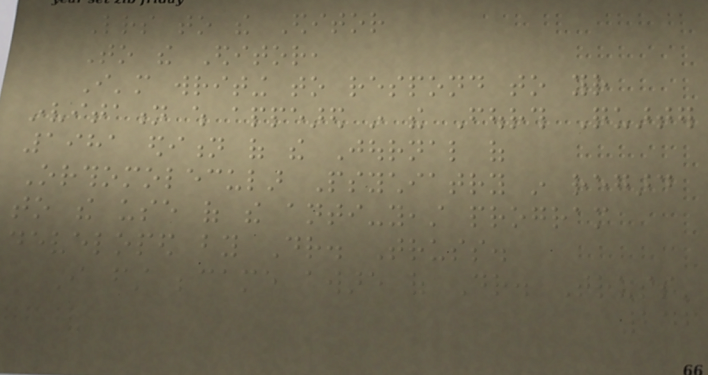Letters to the Editor
To the Editor,
I'm writing to respond to your
invitation which appeared in the Fourth Quarter
1981 edition of the Journal of
Orthomolecular Psychiatry in regard
to the use of the anti-yeast program
developed by Dr. Truss.
I first became aware of Dr. Truss'
246
